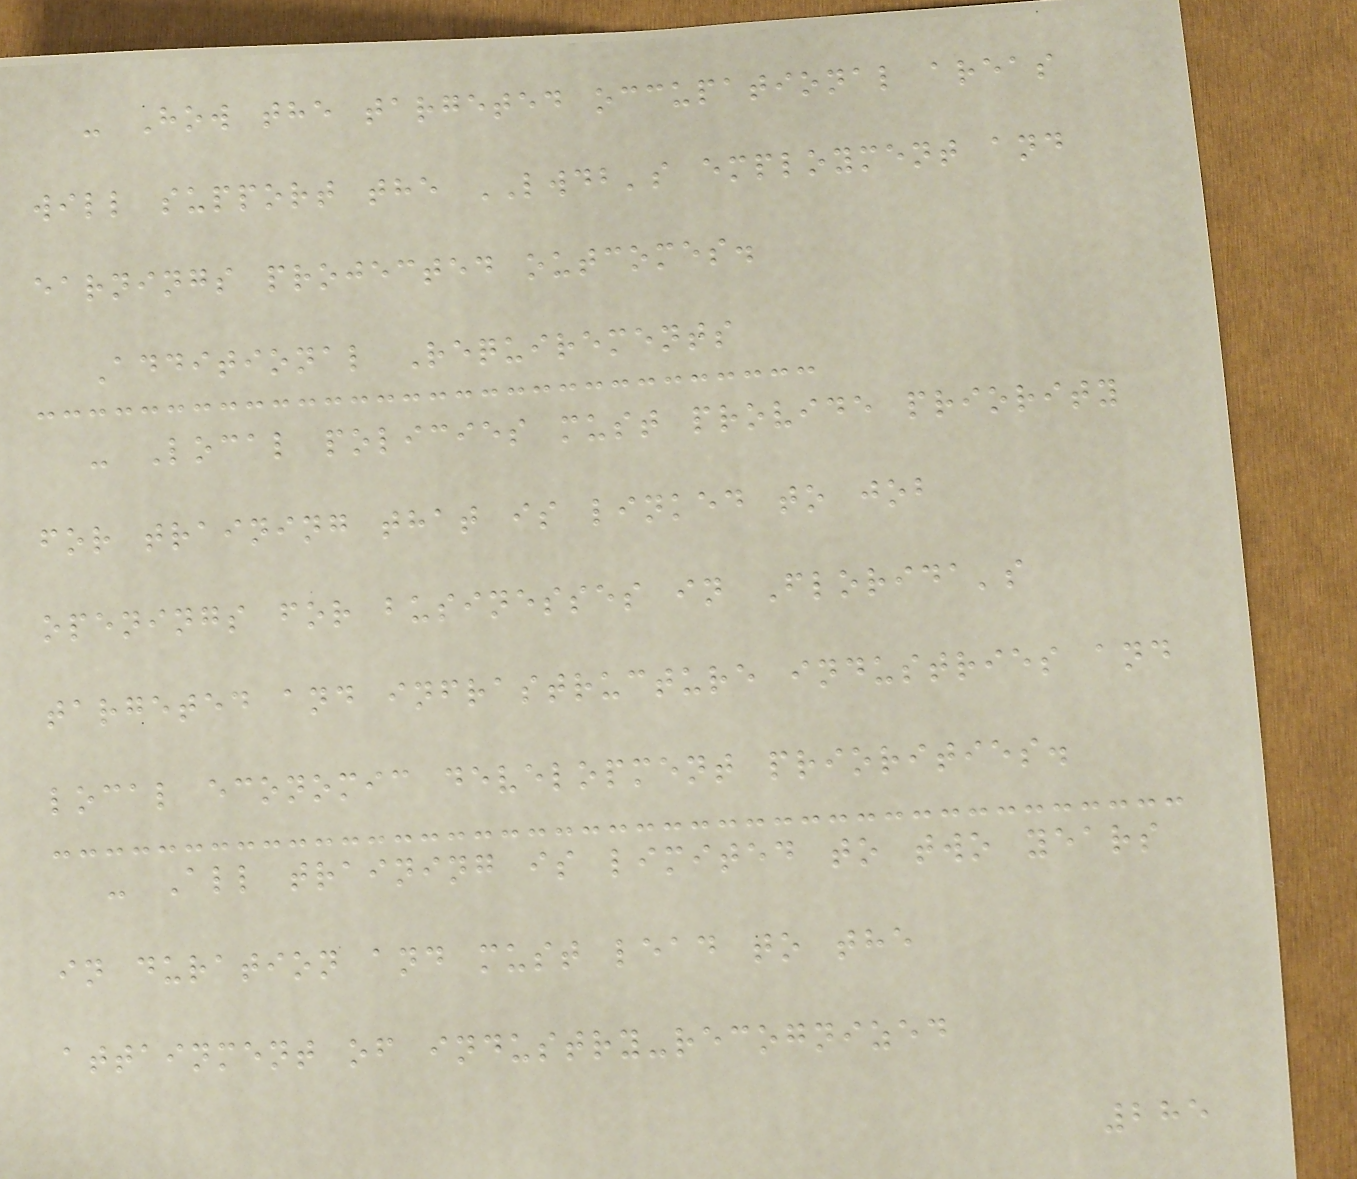- How the targeted occupational areas
will support the LWDB's employment and
earnings projected outcomes.
Additional Requirements
- Local policies must provide priority
for training that is linked to job
openings for businesses in Florida's
targeted and infrastructure industries and
local economic development priorities.
- All training is limited to two years
in duration and must lead to the
attainment of industry-recognized
285
